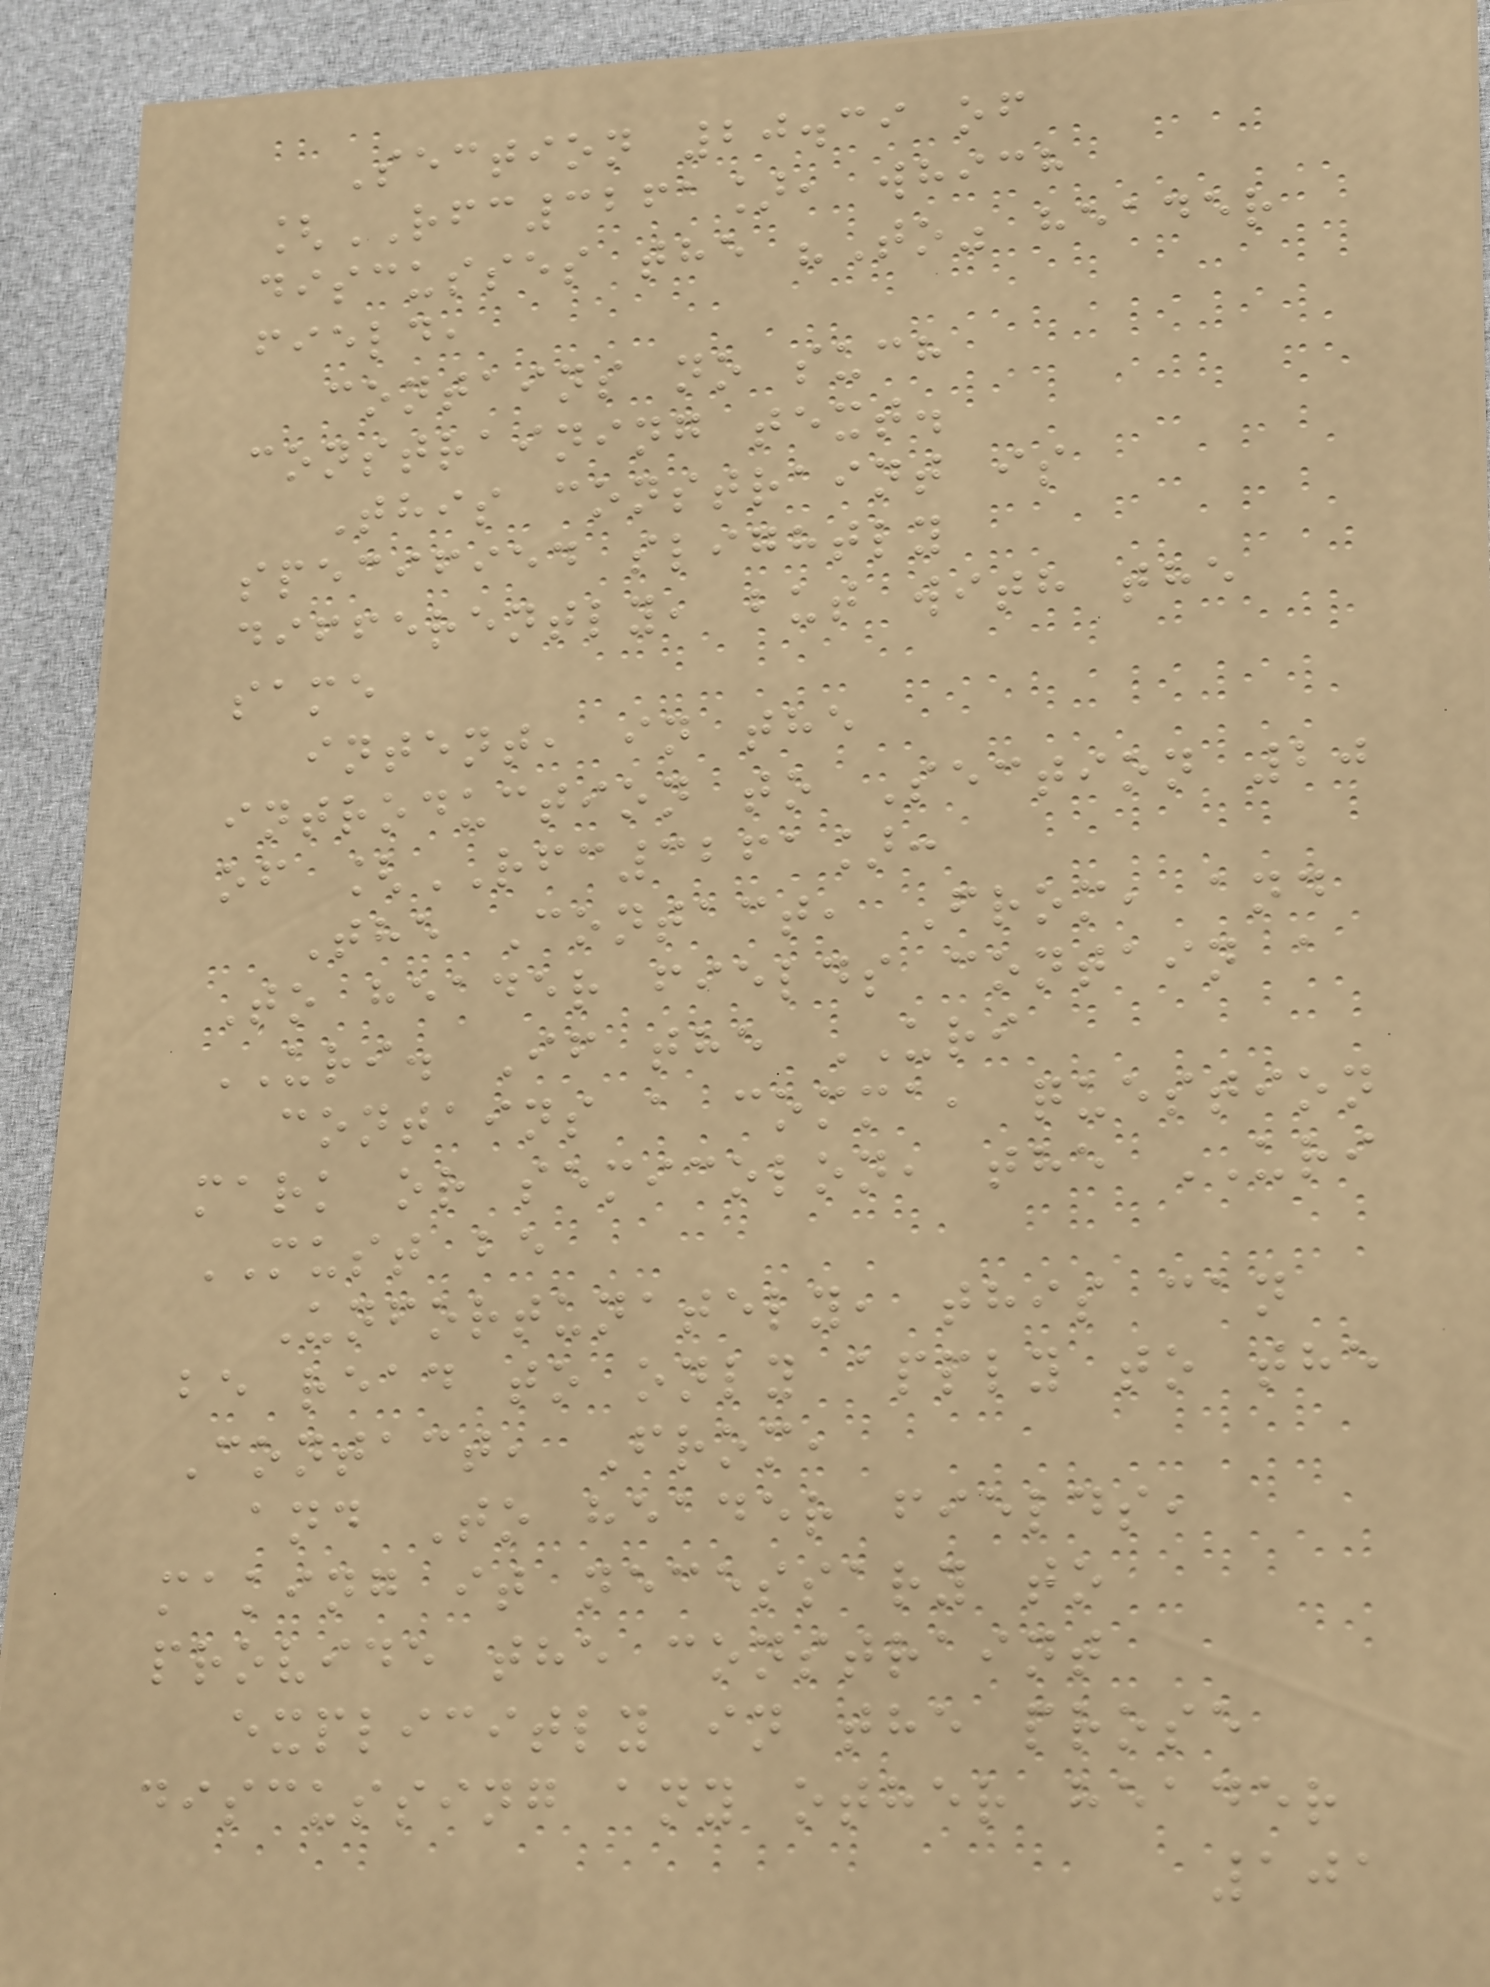Section 20.39 of
[RFC3261], which
discusses the "To" header
field,
contains no such
constraining text.
This constraint is
specified slightly
differently, but with the
same
intent, in the
introduction to Section 20
of [RFC3261]:
The Contact, From, and
To header fields contain a
URI. If the URI
contains a comma, question
mark or semicolon, the URI
MUST be
Unfortunately, this can
be read to only apply to the
Contact, From,
and To header fields,
making it necessary to
provide the constraint
explicitly in the prose
discussing any other header
101
